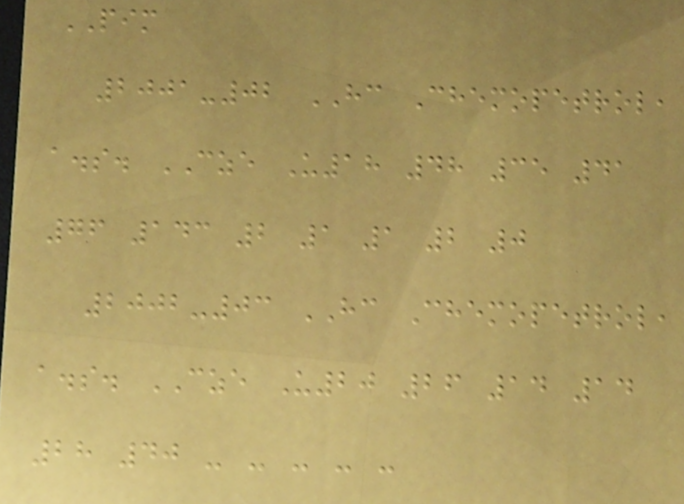PIM
2001-02 HC Chemopetrol,
a.s. CZE U18 48 35 41
76 143 2 1 1 2 0
2002-03 HC Chemopetrol,
a.s. CZE U20 26 14 14
28 40 - - - - -
